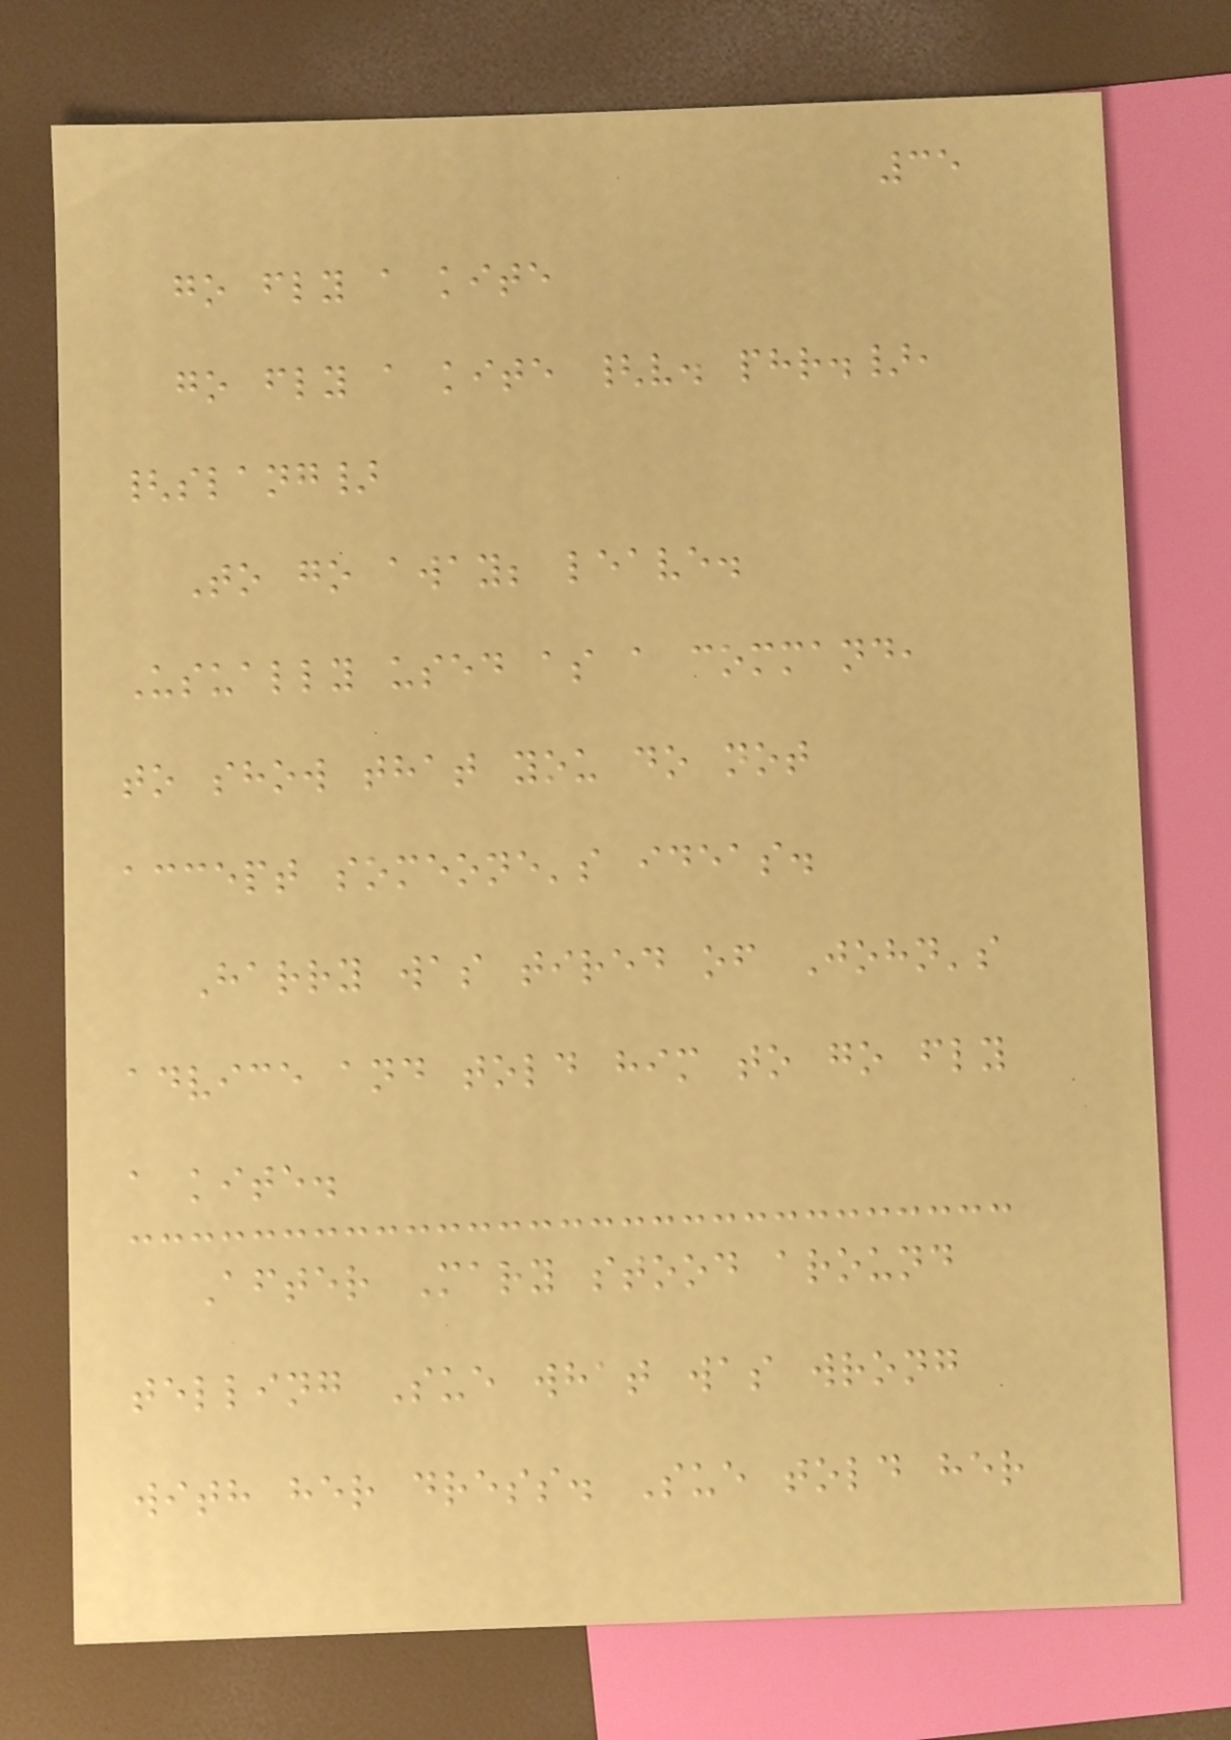35
go fly a kite
go fly a kite {v. phr.},
{slang}
To go away; leave.
Usually used as a command,
to show that you do not
accept someone's ideas.
Harry was tired of John's
advice and told him to go fly
a kite.
After Mary stood around
telling Sue what was wrong
with her dress. Sue told her
